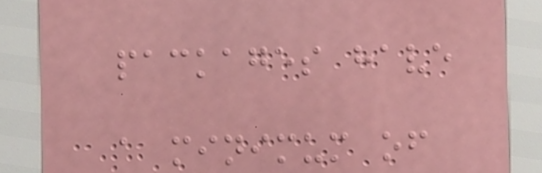packages have
a minimum of
